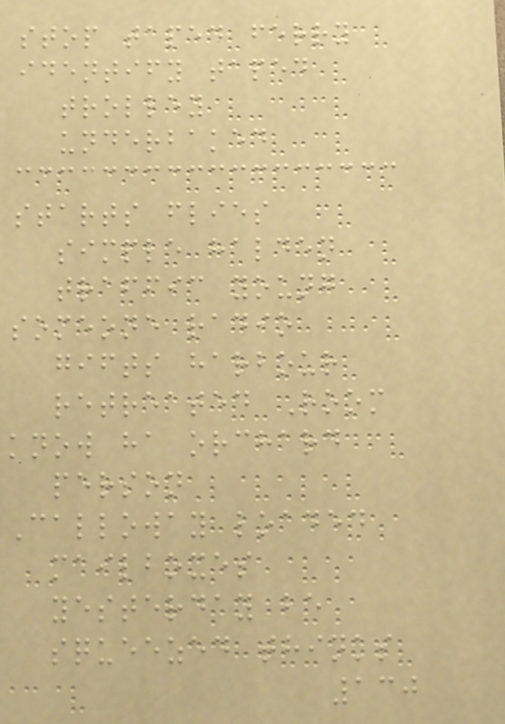stop taped ferry
identify taped
trolley
underbaked
starts flies
simple halden
traffic young
someone radio
gifts harbour
retreated Room
know ha orchard
person
Calloway loaded
mailboxes
yesterday be
squeezed thinks
130
